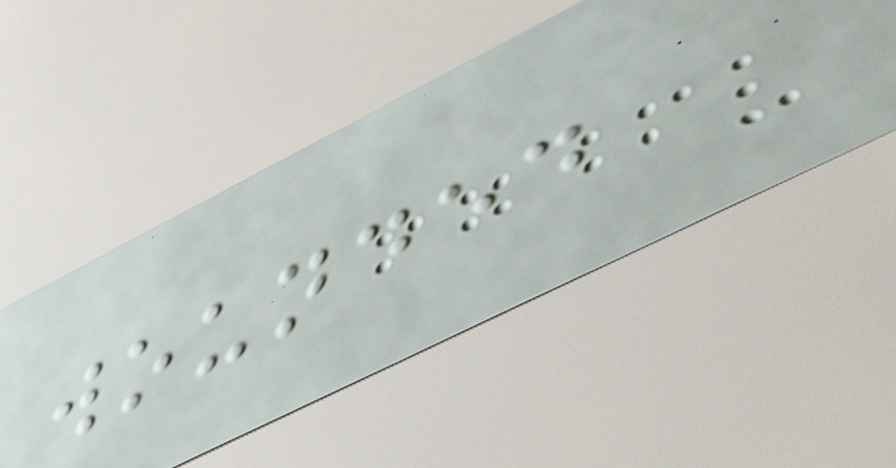wounded
